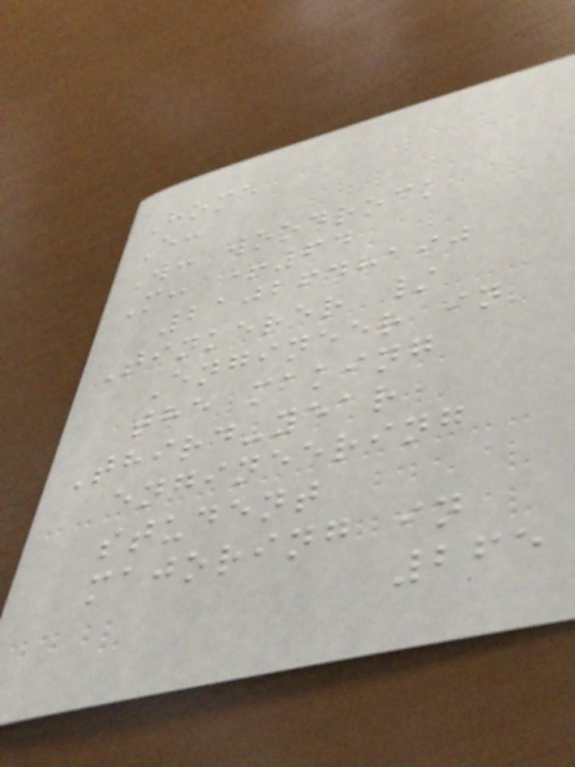Home
E:
W: woodrock
M: +64
2102648190
Tinkerer /
Engineer in
the making
Third-year
engineering
student
majoring in
265
